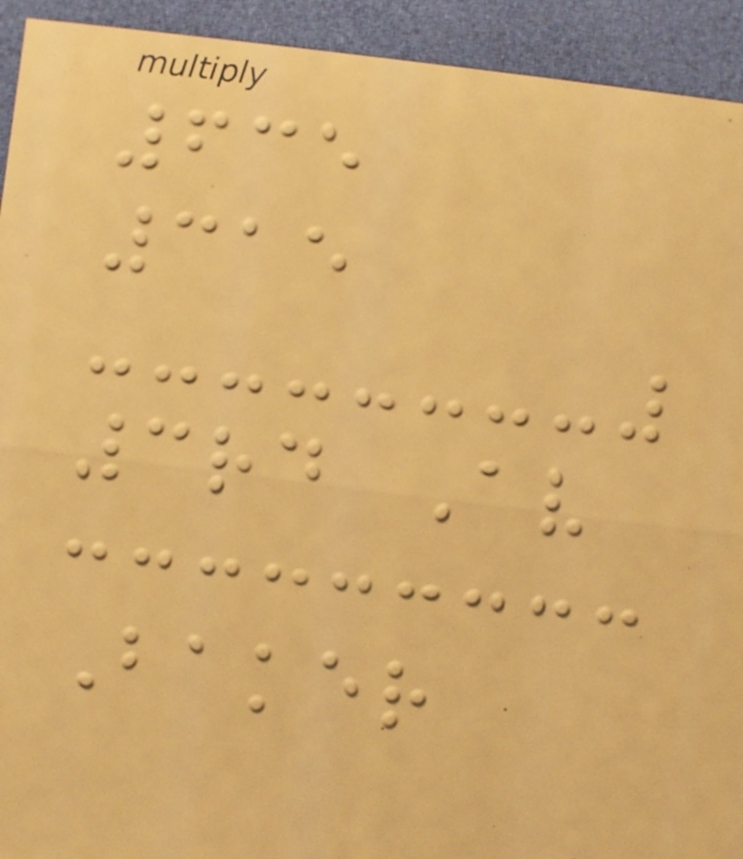635
315
3rd Av
Baker
